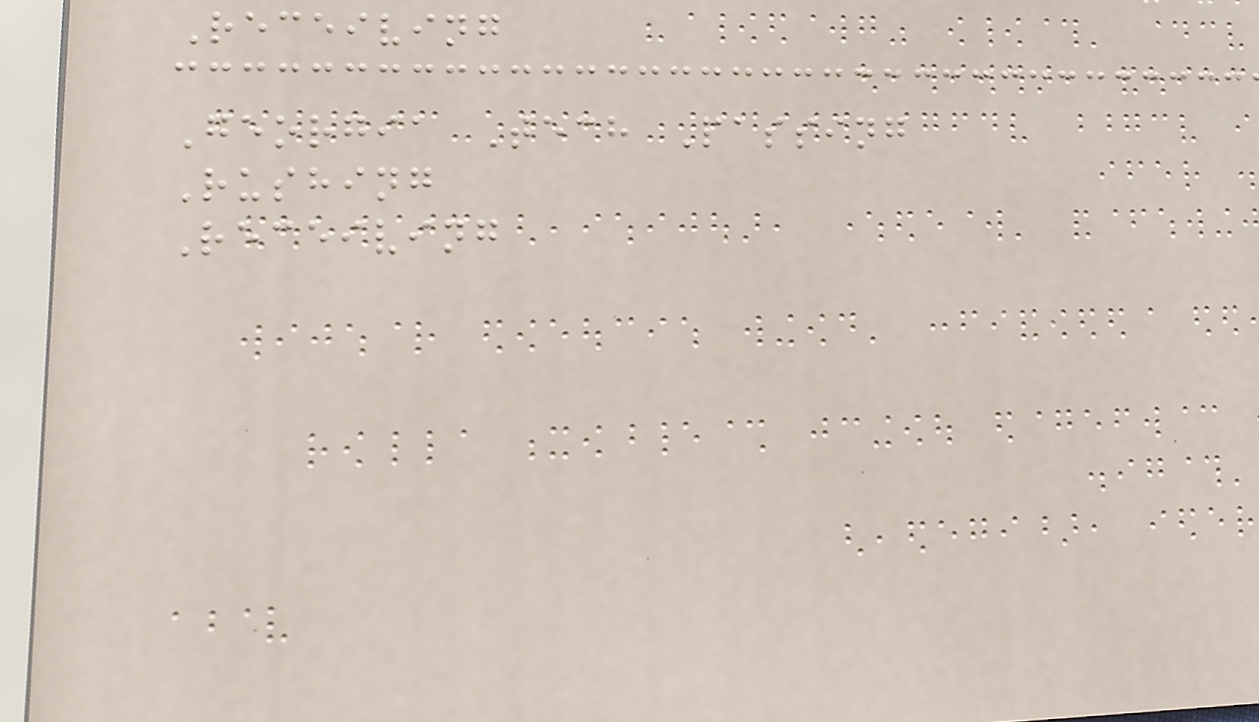Receiving
Georgia Tech Passing
Rushing
Receiving
